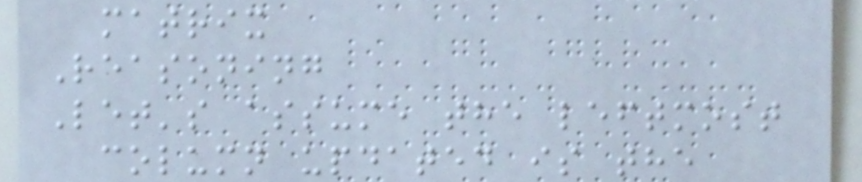matrix
Reasoning
Let's assume the leftmost
column updated is the
